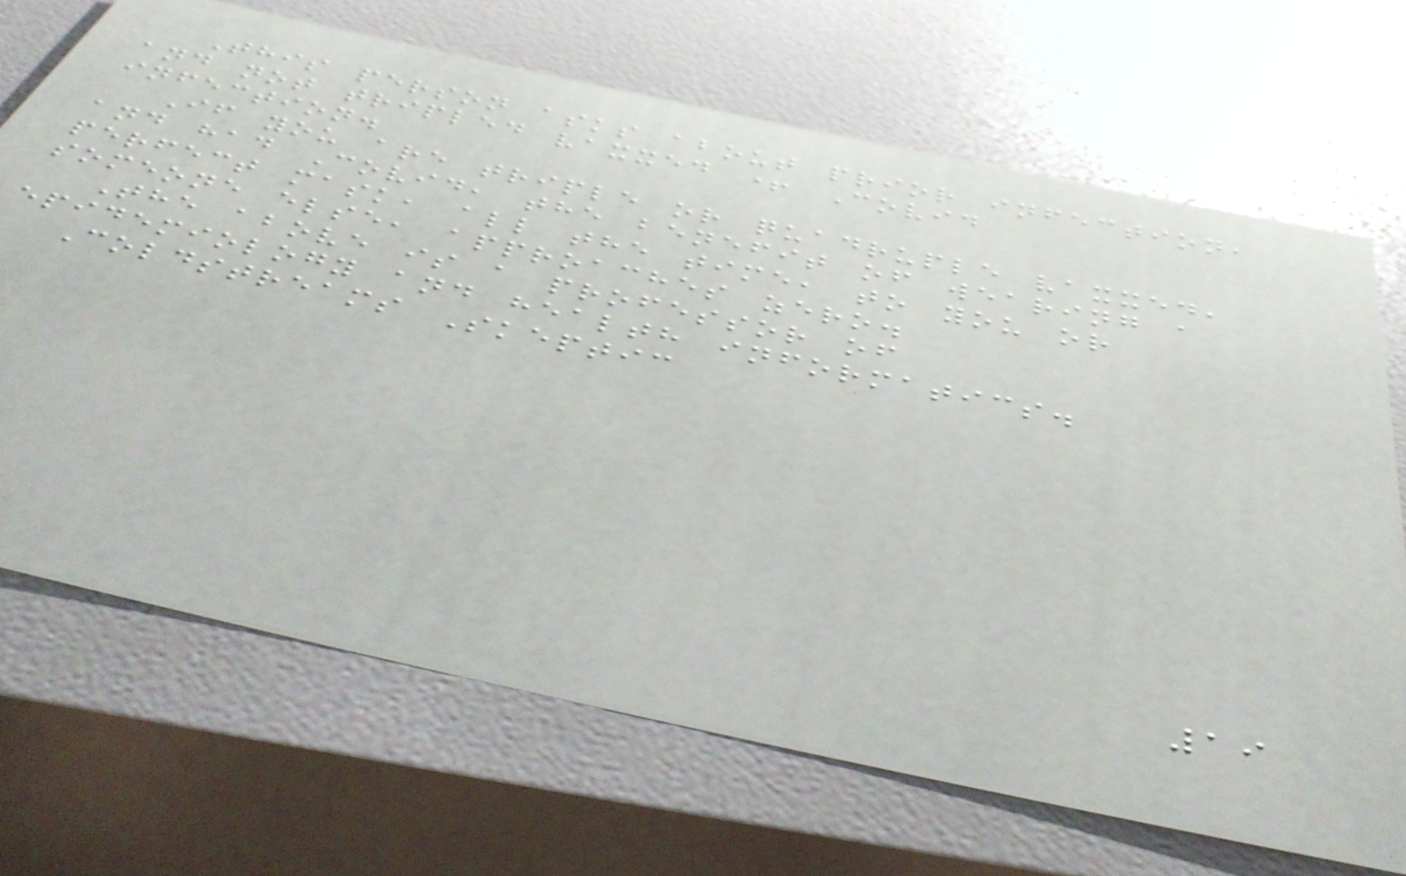This person asks about prior infection,
and not tripled vaxxed + Covid
infection.
If you are triple or quadruple vaxxed,
and had Covid, the benefit of wearing a
perfect mask, all the time, to you or
someone else, approaches zero.
The above is a professor of
epidemiology and health informatics.
Coldstreams Skeptic
19
